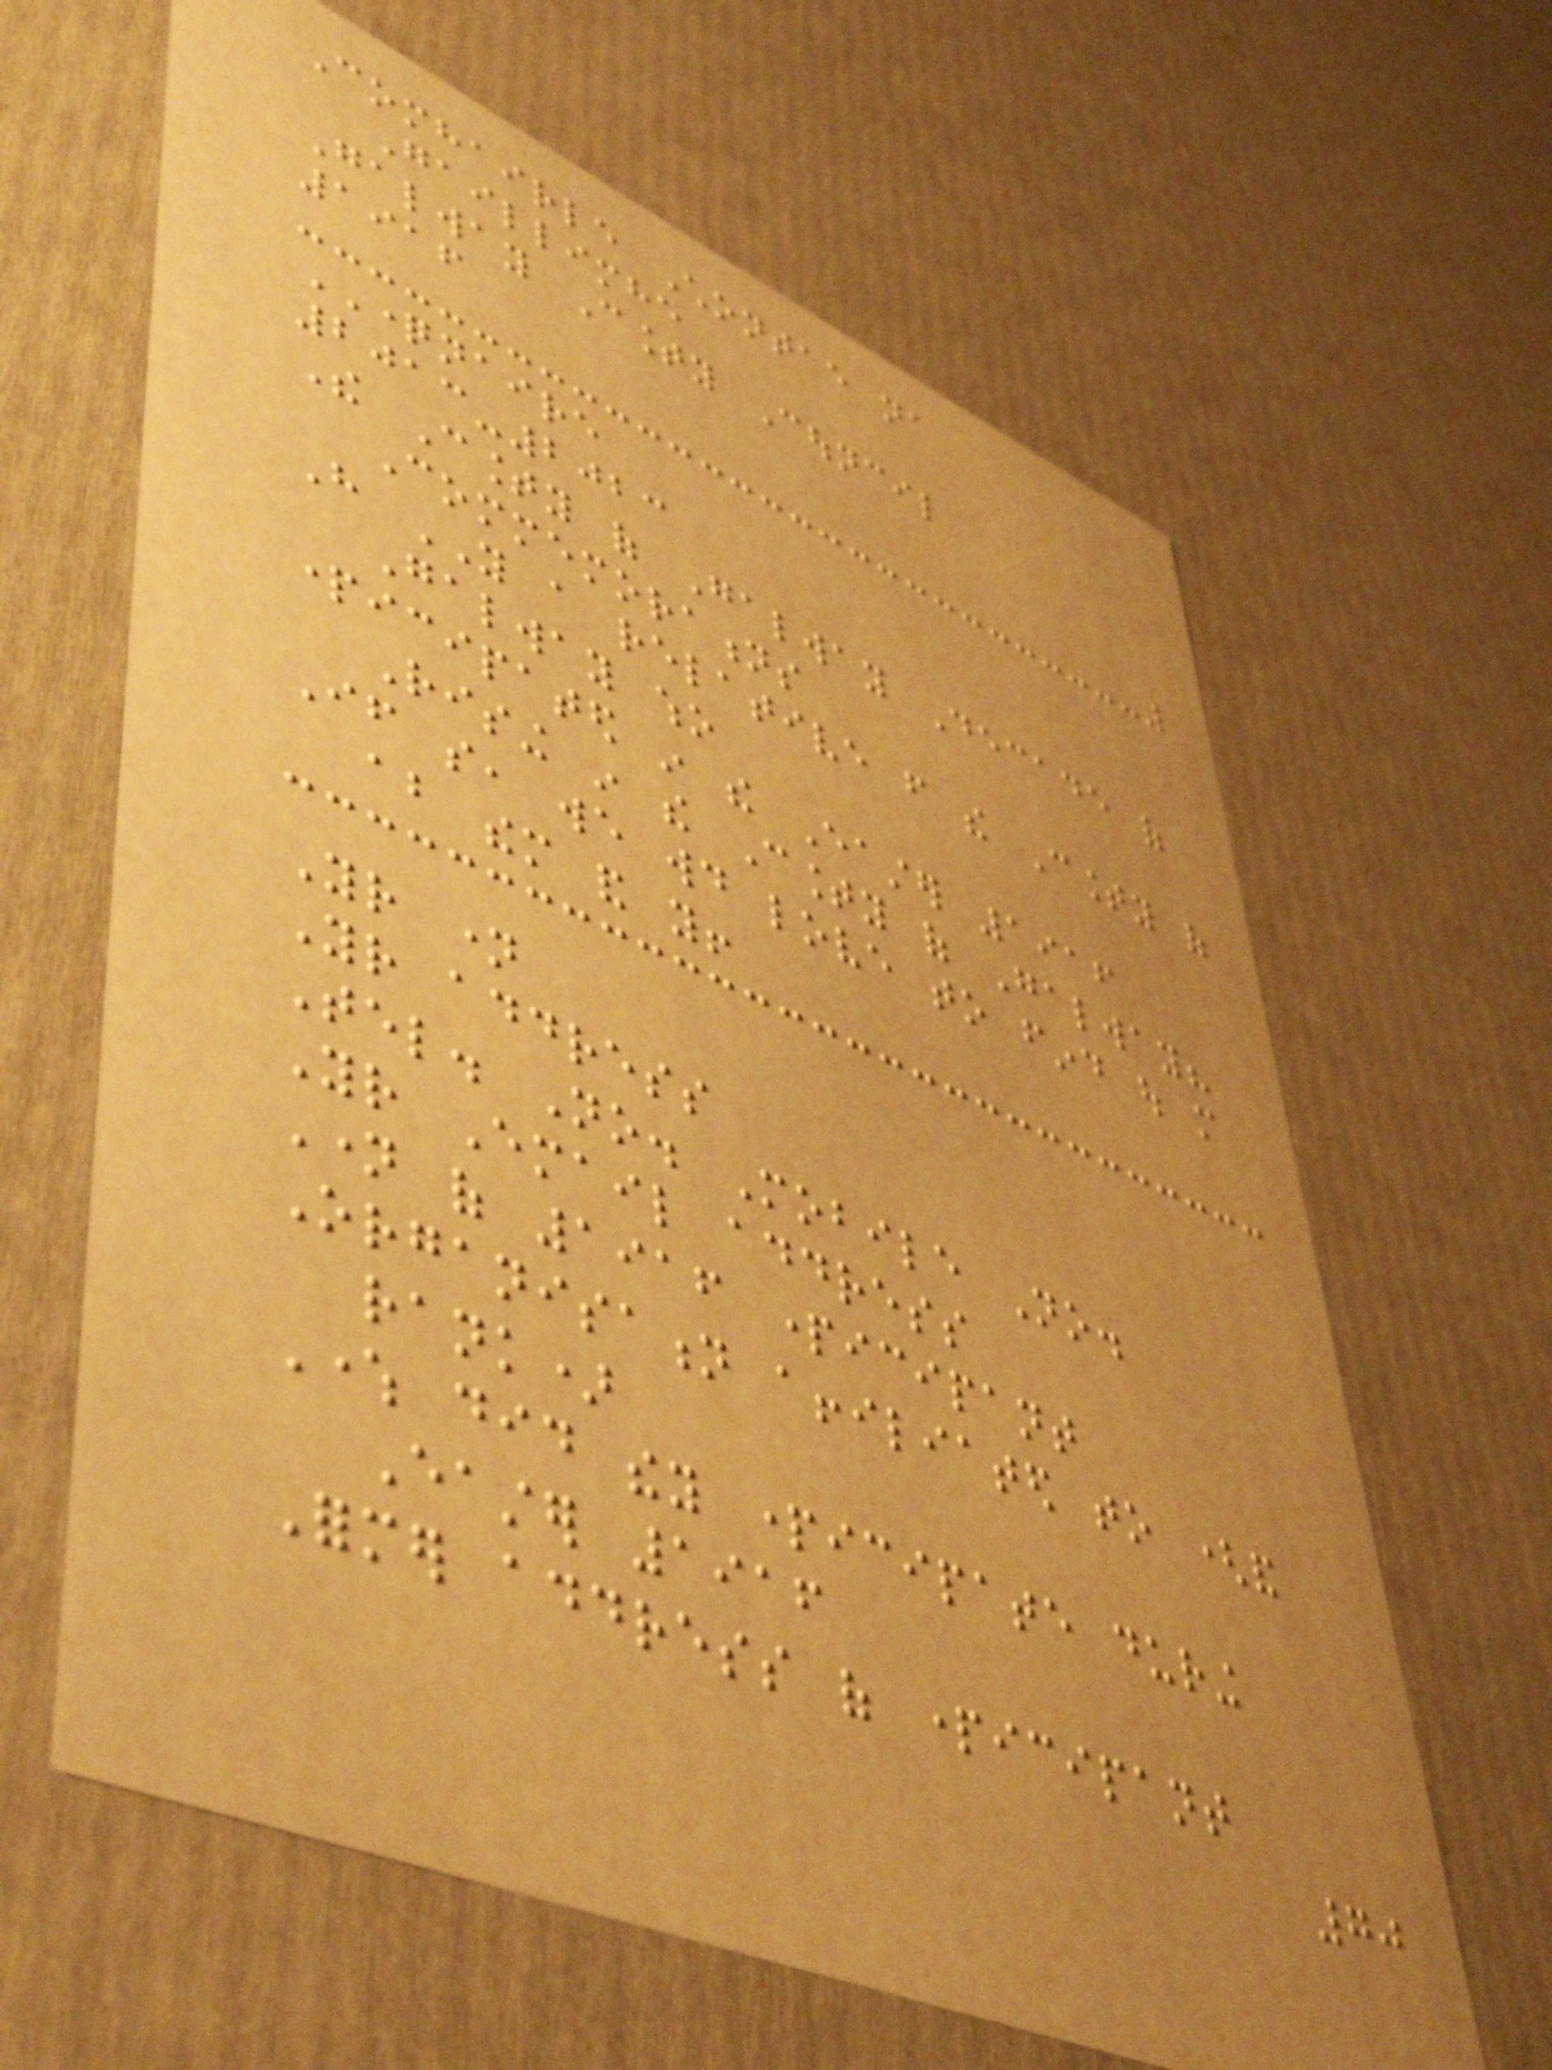Comhairle Chontae na
Gaillimhe
Galway County Council
1916
QUESTIONNAIRE
2013-2023
The County of Galway Decade of
Commemorations
Have YOU a relative from the County of
Galway who
participated in the Easter 1916
Rising in the County of Galway?
If so, we would love to find out more
about them and you!
Your name
Your address
Tel. No. Mobile No.
Your Email address
Name of 1916 participant
Organisation affiliated to (and
rank)
Where did they participate during
Easter 1916
Former address of participant
70
